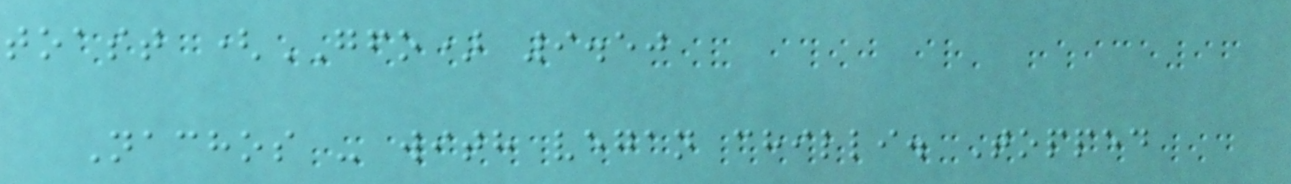toast (GFO) 9.50
Nachos - with vegan chilli. Topped
